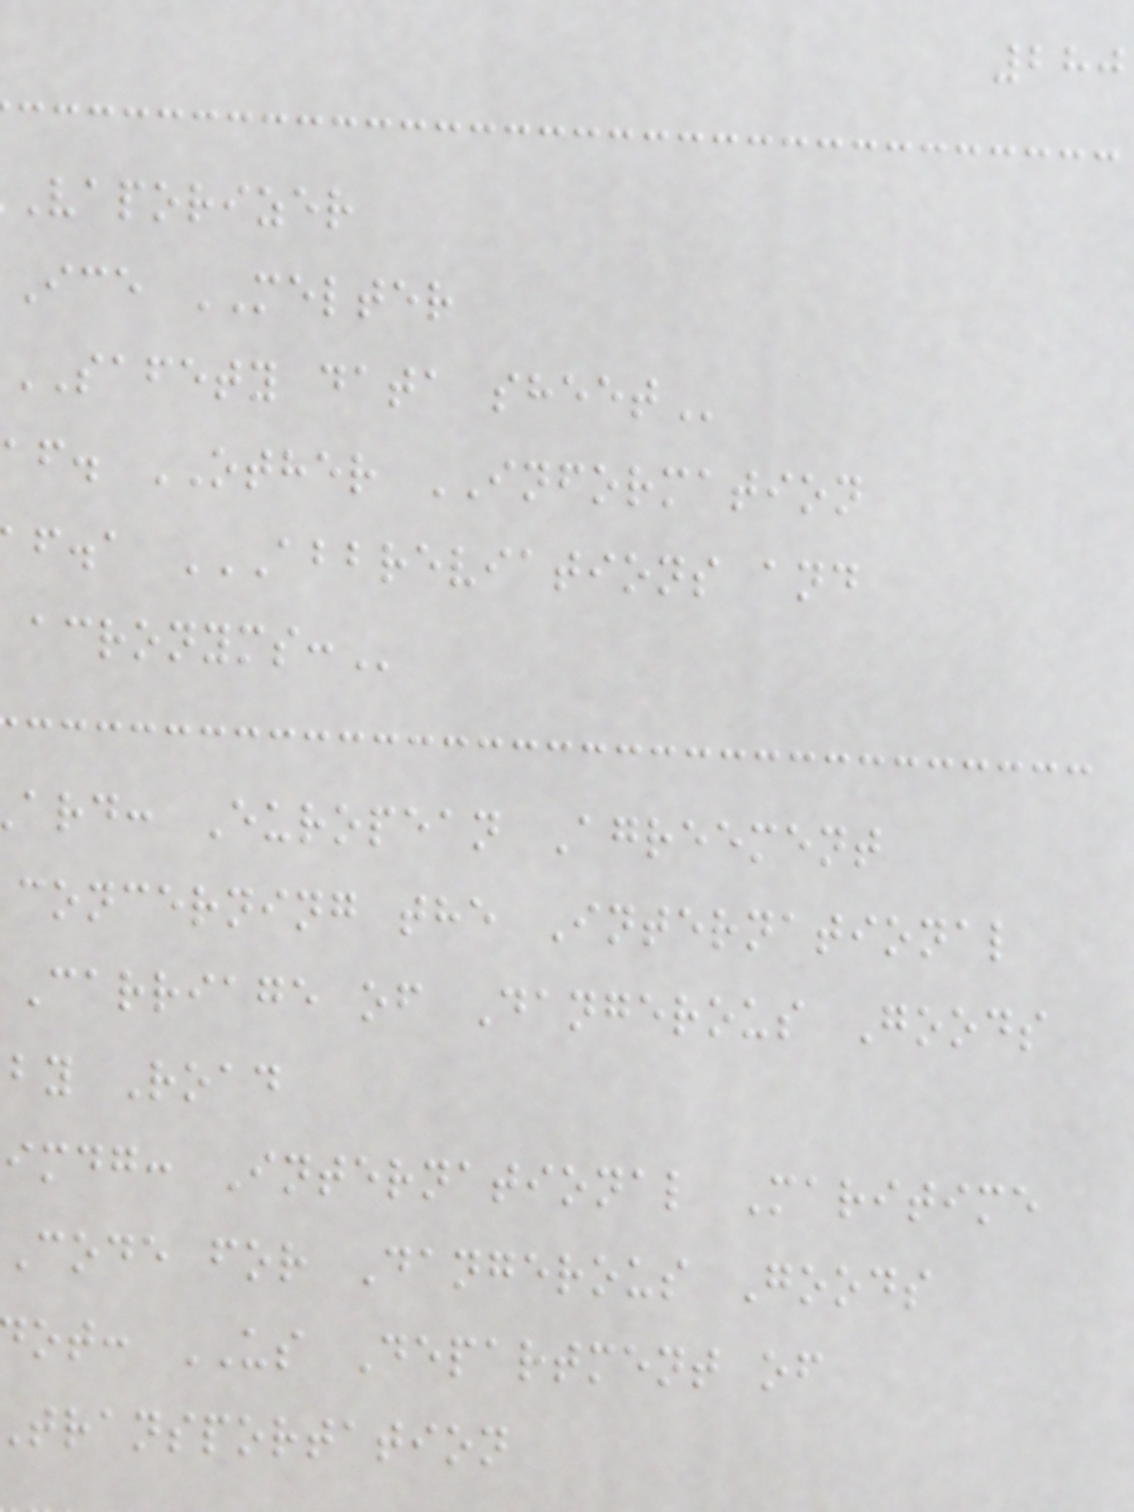280
vaporizer
ice MELTER
SAFETY data
af. OTHER INFORMATION
ard: European Agreement
concerning the International
Carriage of Dangerous Goods
by Road
imdg: International Maritime
Code for Dangerous Goods
ot: US Department of
transportation
